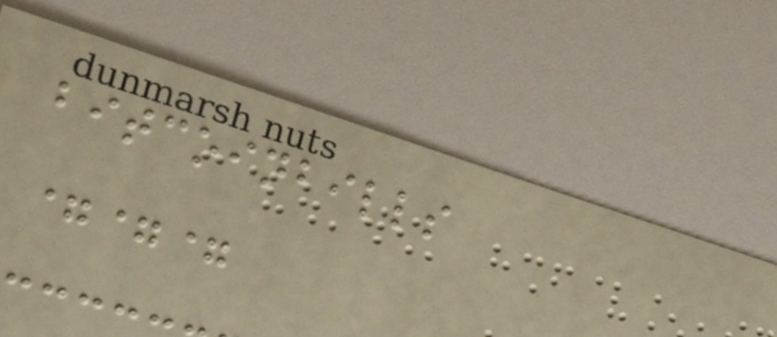bitcoinbills
===
